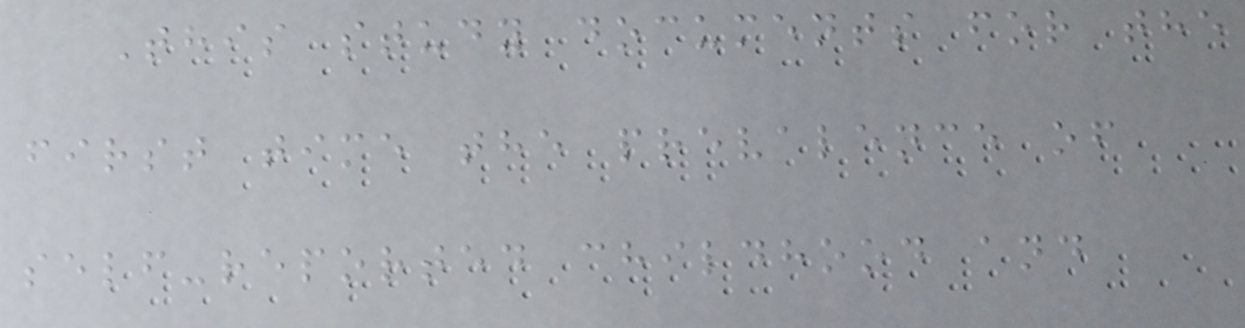This study documents for the
first time the prevalence of
self-reported childhood and
